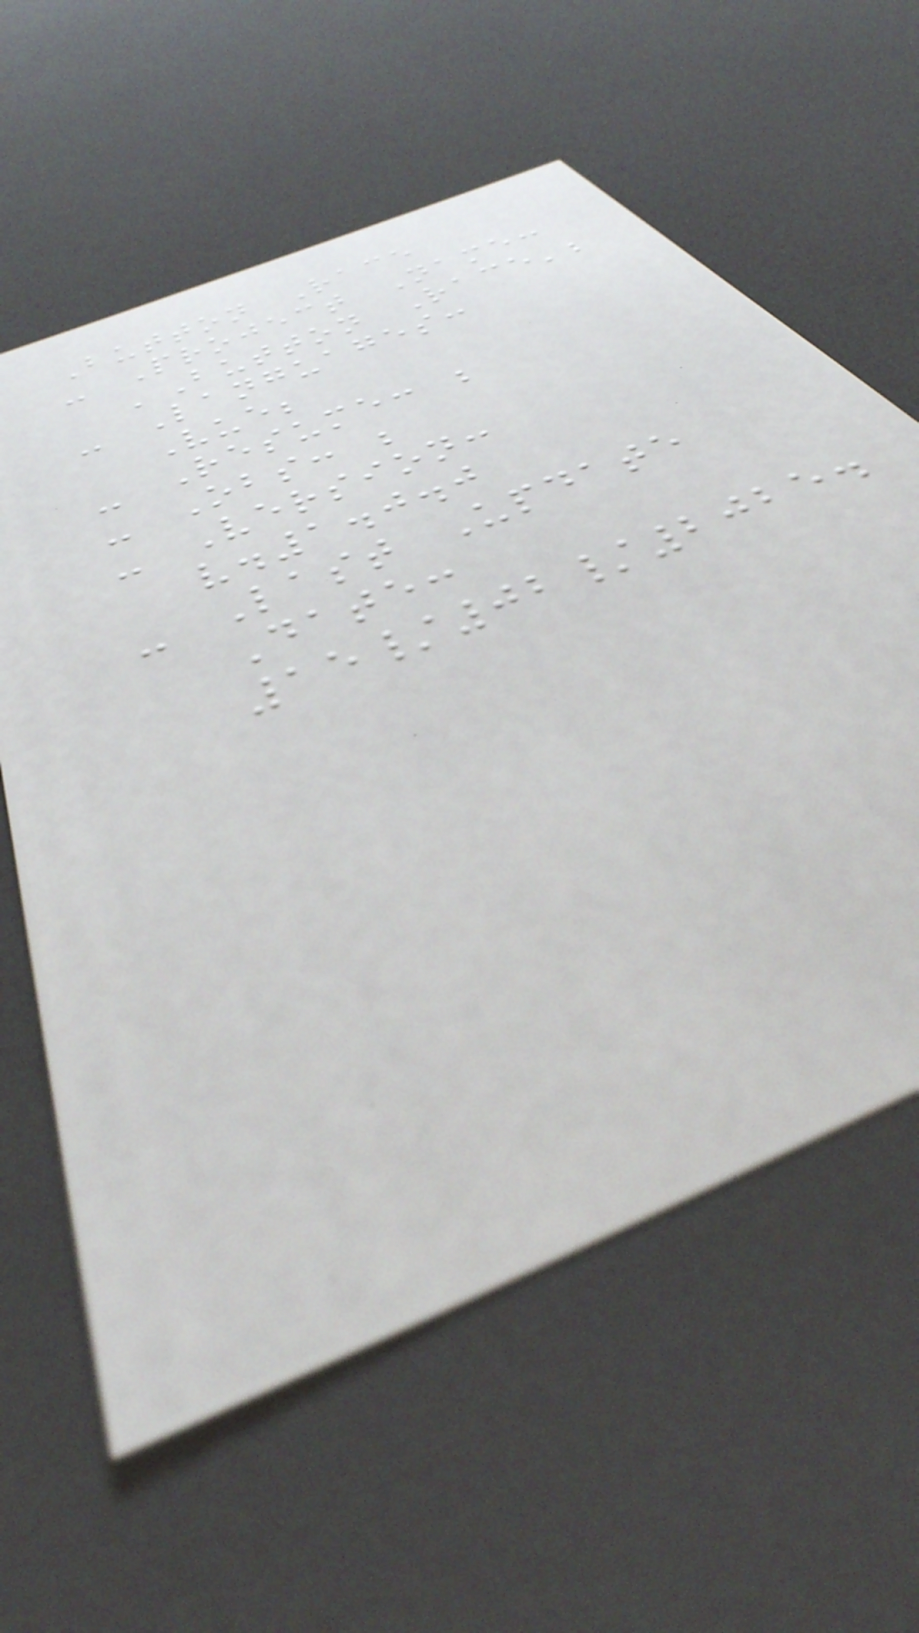Button Race
- Project Name:
'Button Race';
- Languages:
Vue;
- Resume: ;
- Obs: ;
- Version:
v.1.0.0
- Last Update
Date:
15/02/2025.
